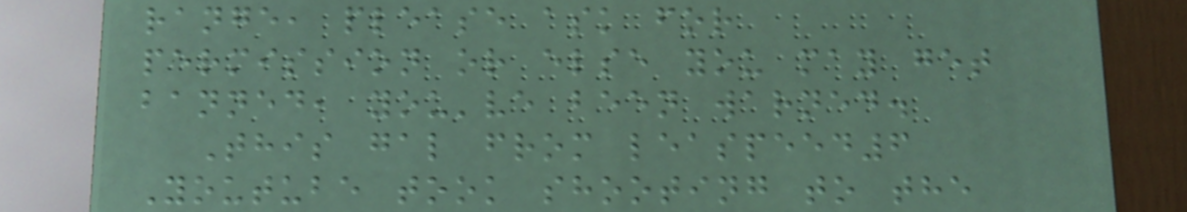range, please ask for
permission or else you may get
banned, you've been warned.
This gal from leaspeed6
Youtube took shooting to the
